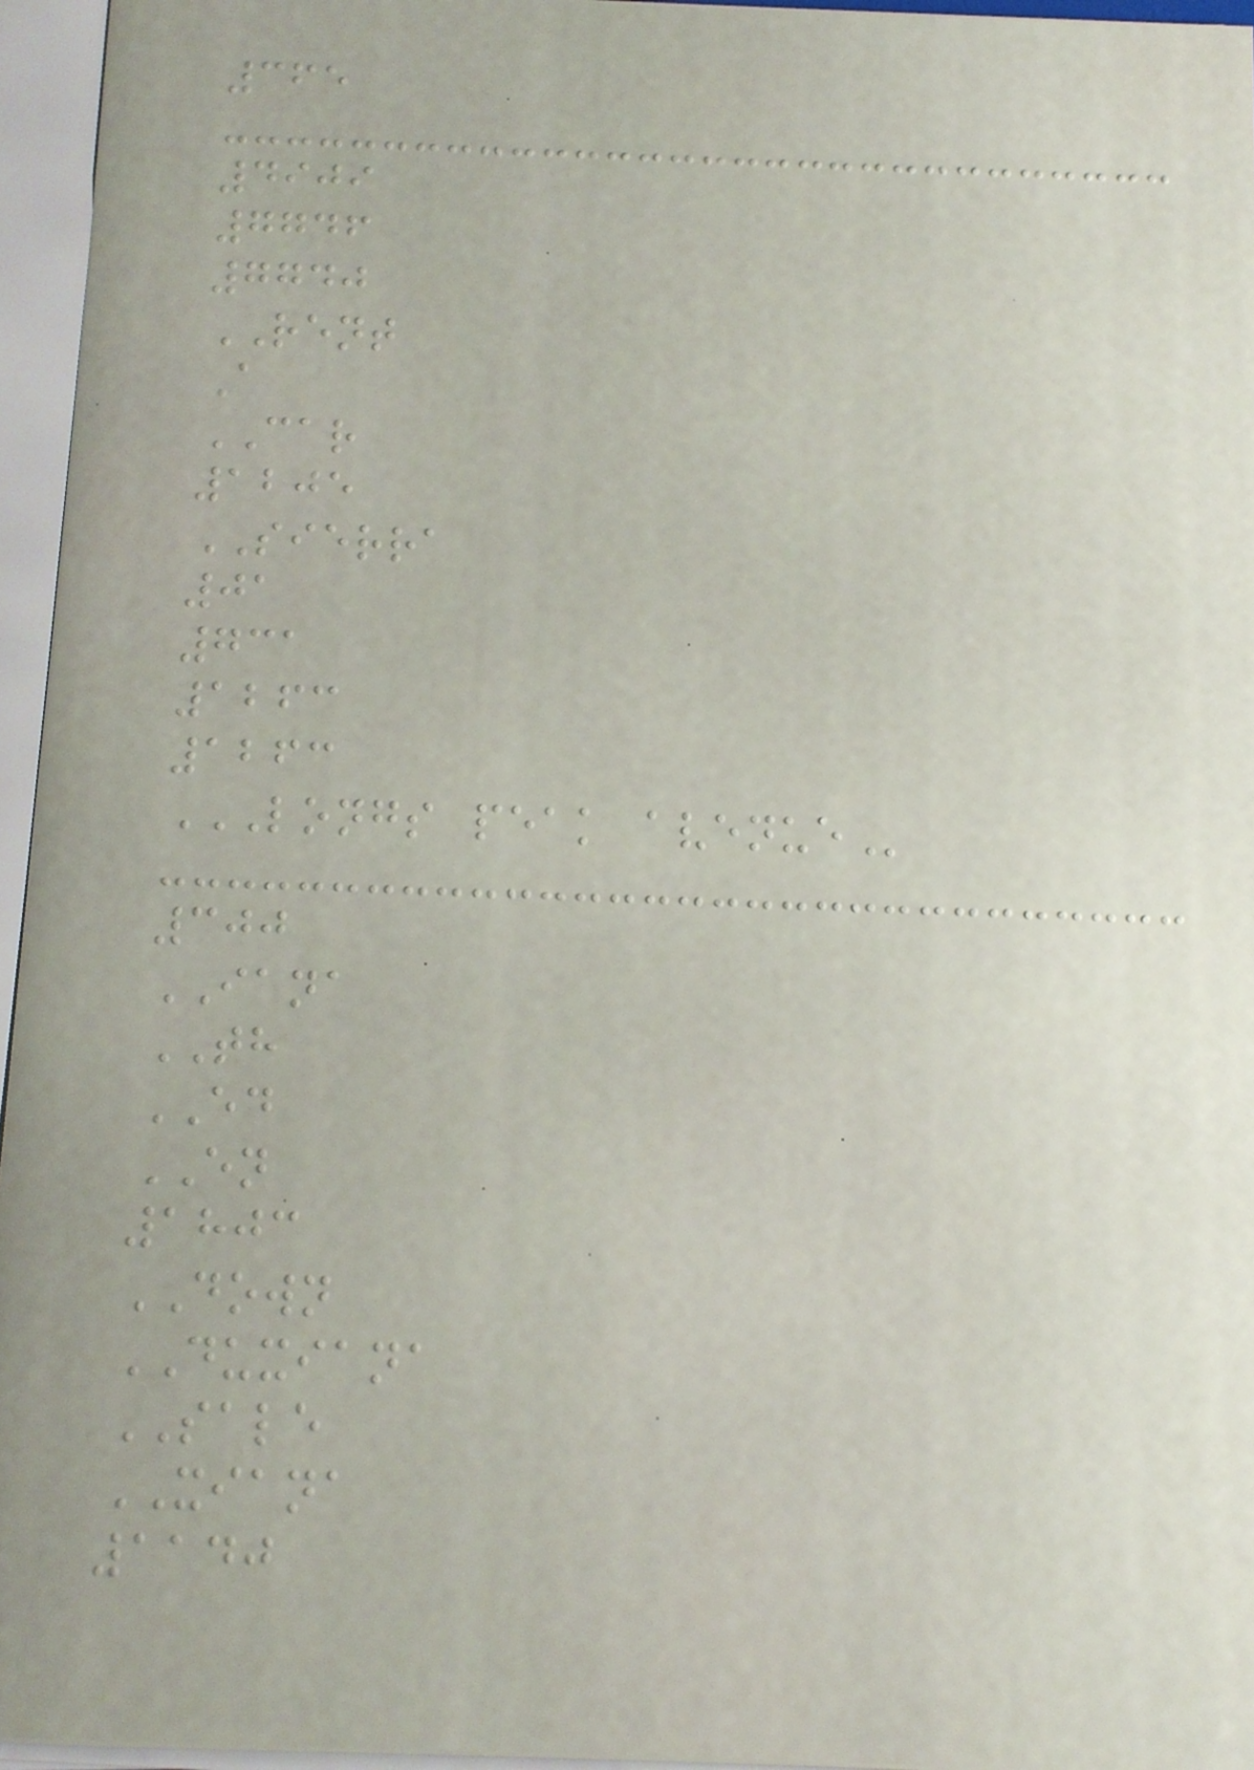365
4909
7746
7740
RENT
A
CAR
1205
SIERRA
01
731
1263
1263
LONGS PEAK AVENUE
300
IANA
TH
ED
EN
1803
DOWN
DUXIANA
SALE
XIANA
1140
